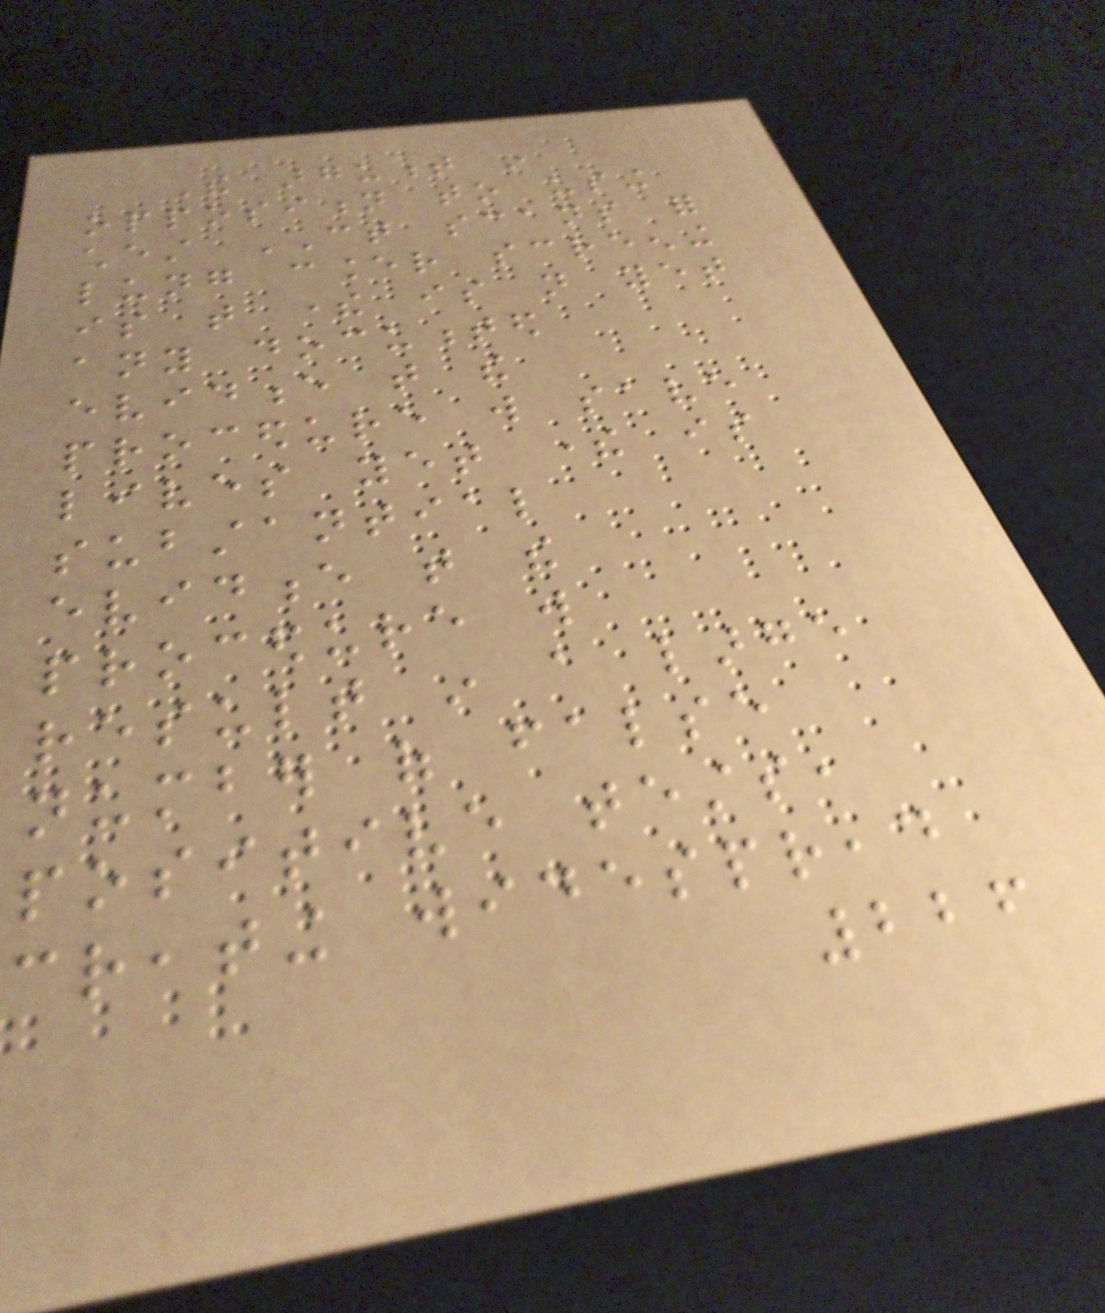The argument in
opposition to using
chest CT scans for
lung cancer screening
is that there is not yet
any documented
evidence that the
procedure will save
lives yet there is
substantial
evidence that the
procedure will
result in a large
number of false
positive tests,
creating widespread
226
